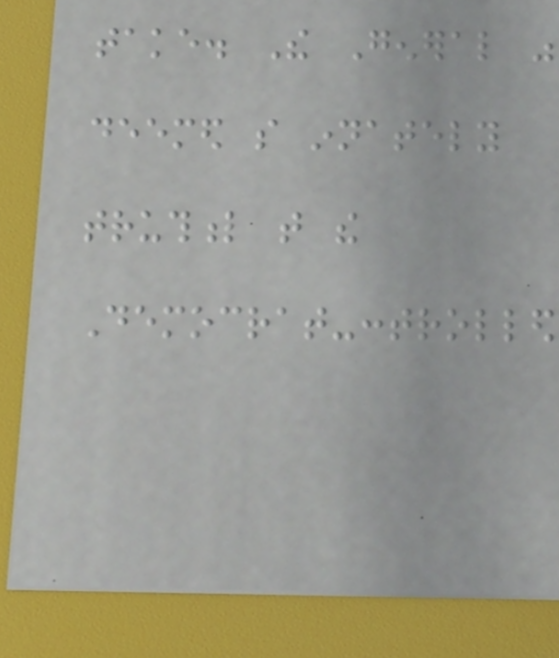take. The General was
deemed so innately
truthful that the
Democrat-controlled
